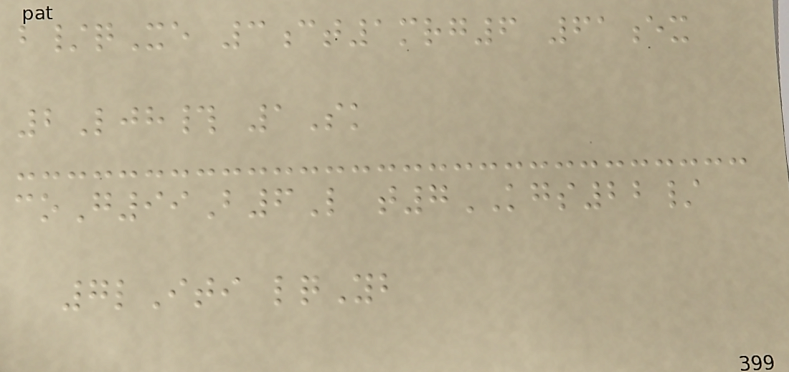b/qXe 3ct1mrg6 61ex
2Ljh# 1Sk
coG99B6L t7KGS22/
7lIti lqYb
